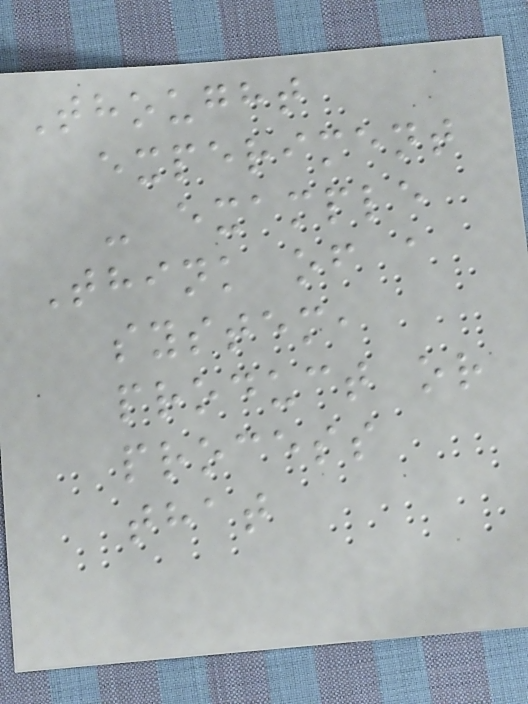Thought
experiment
- example
Think of a
system,
product or
process
that
